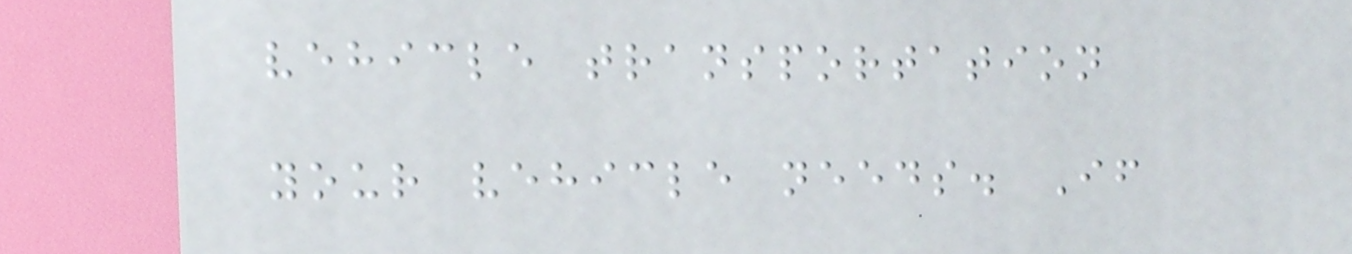vehicle transportation
your vehicle needs. If
